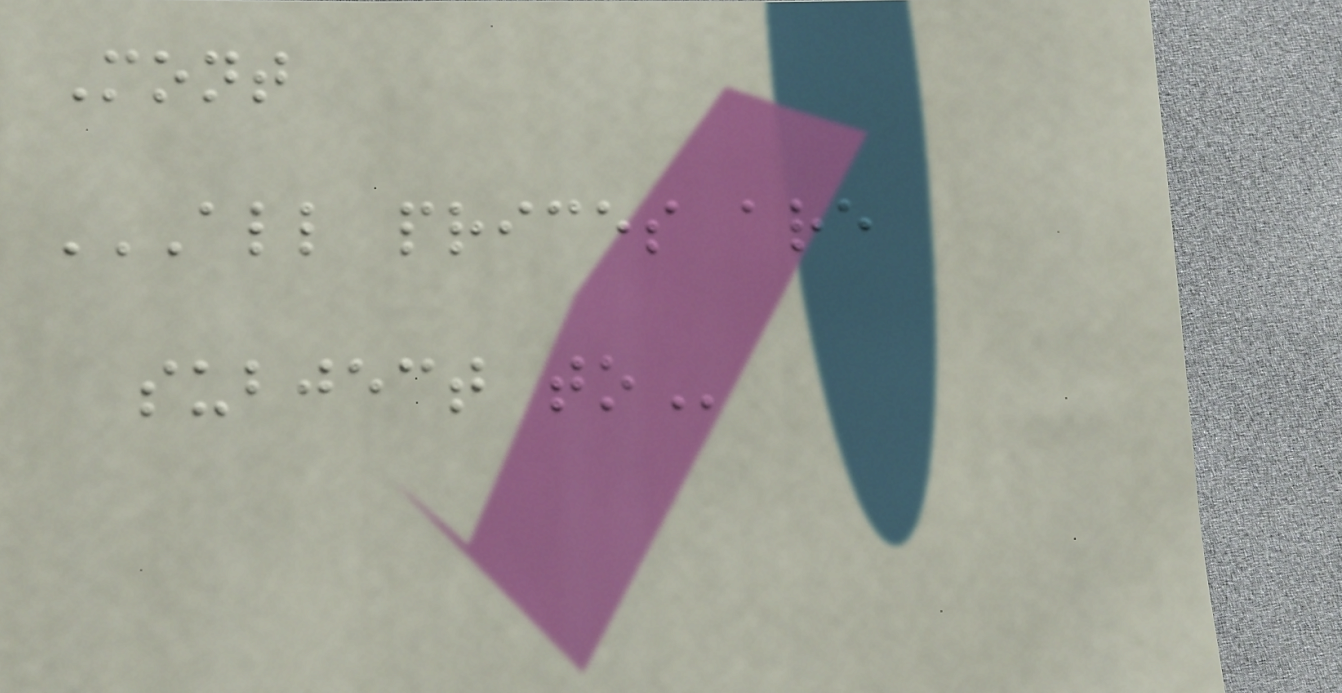Mont
ALL PRICES ARE
SUBJECT TO
